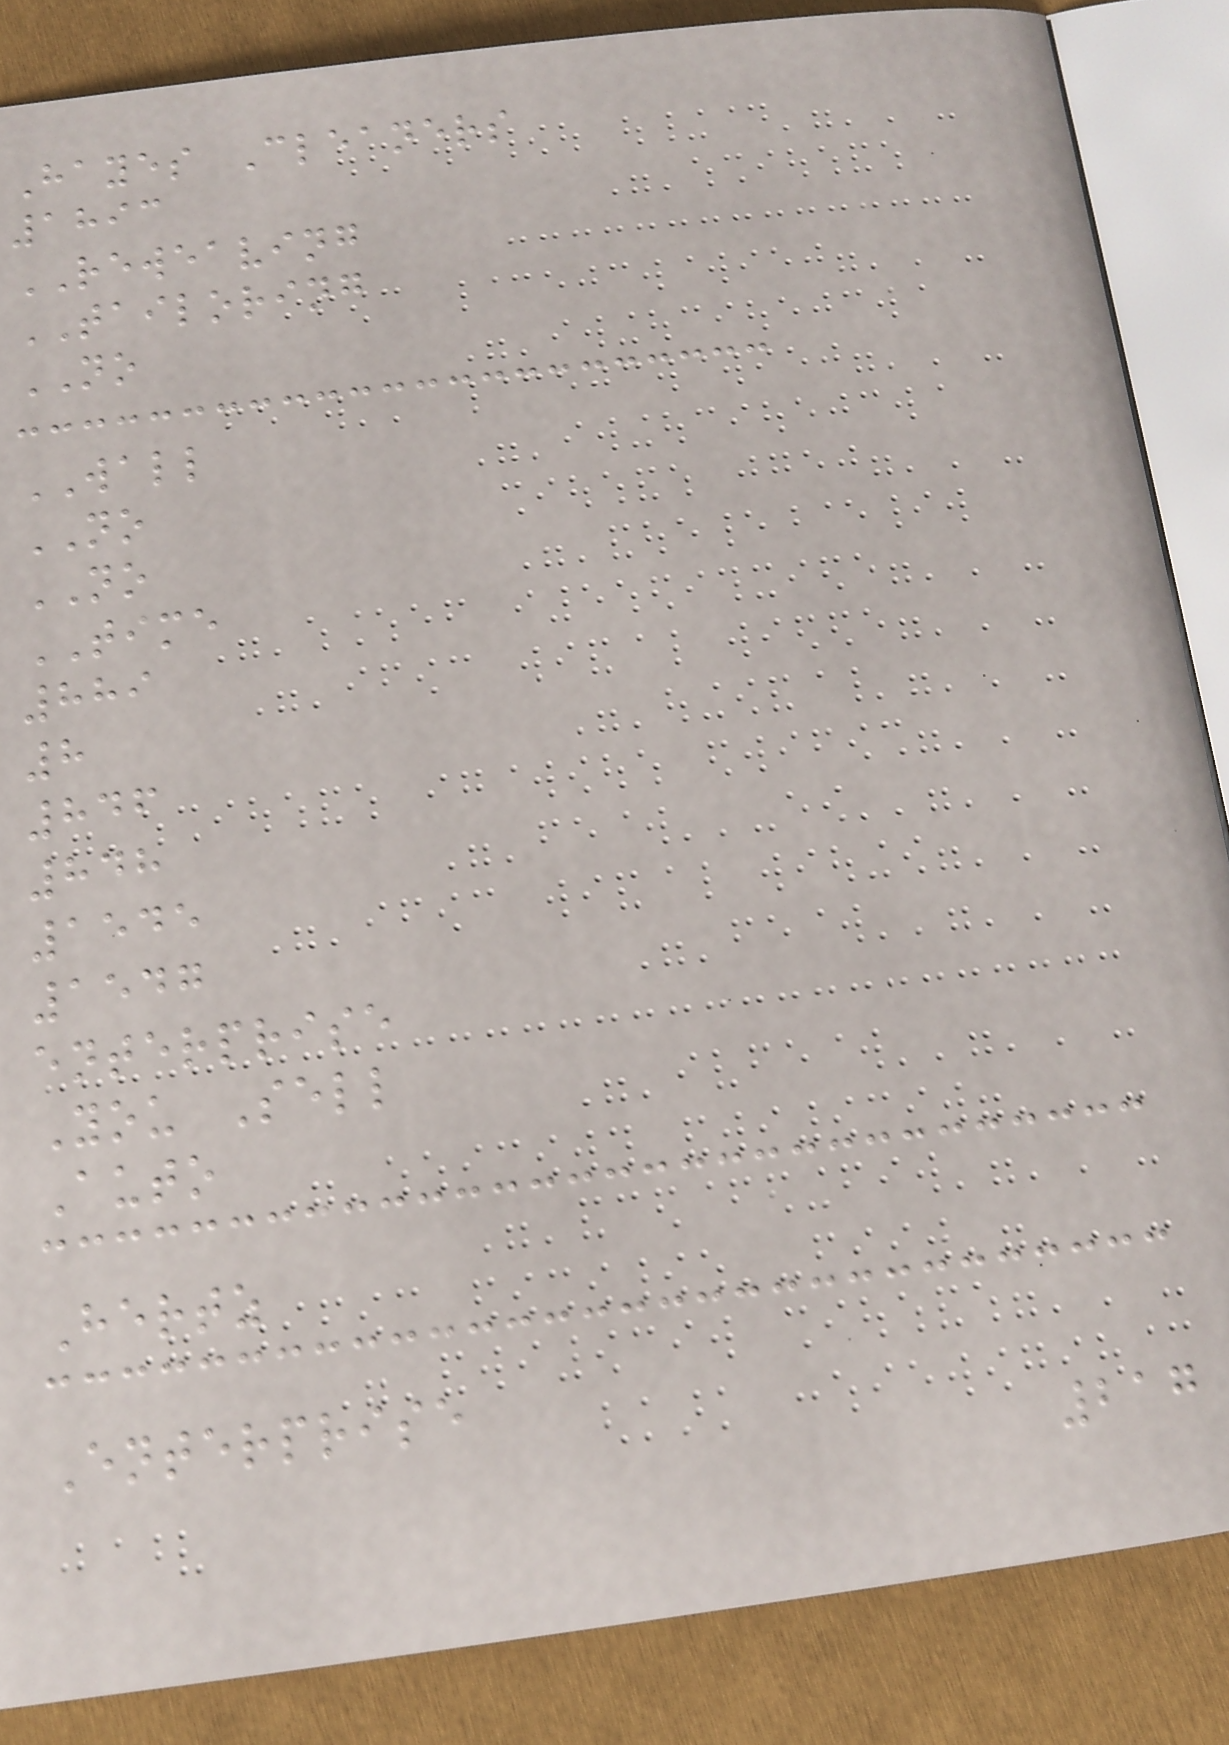Hayes Cleaners
1893
REWEAVING
TAILORING
NO
WALL
NO
NO
TIME
889
8
846
848
1545
1547
enterprise
You Sell
Auto
Hertz
Enterprise
217
